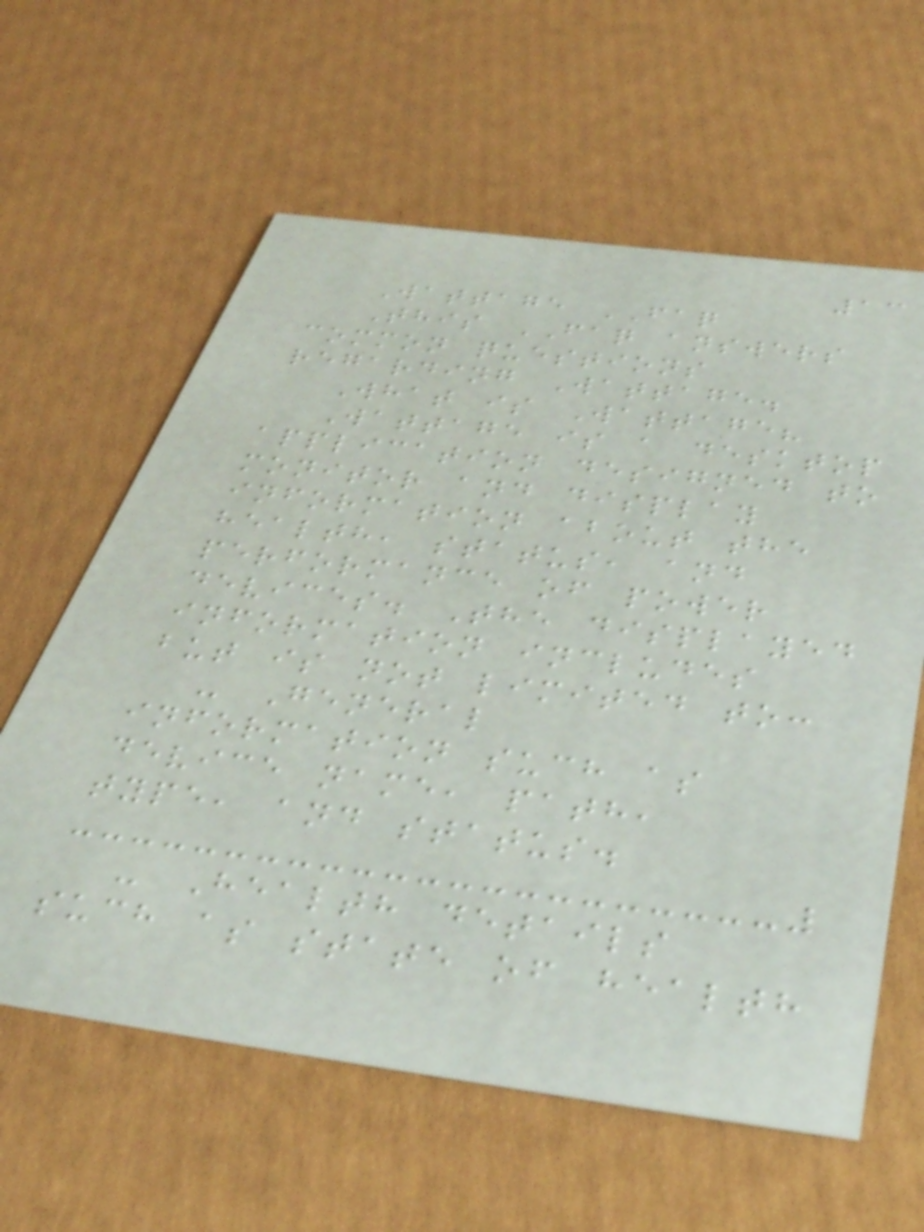13
Wattage FAQ
This FAQ answers
common questions
regarding Wattage.
What is Wattage?
Wattage is a desktop
application designed to
monitor and display
information about the
health, status, and
performance of power
devices. The displayed
information includes
but is not limited to:
- General
information such as
device name, path,
type, and status.
- Health details
such as state of health
